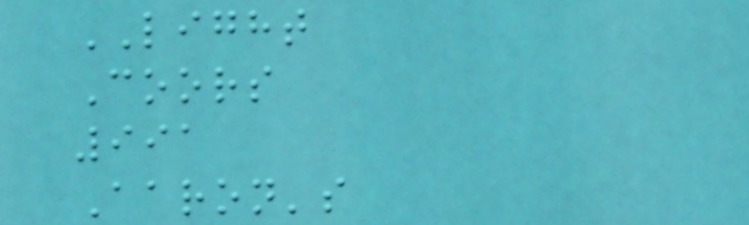LIGHT
Coors
991
Aaron's
